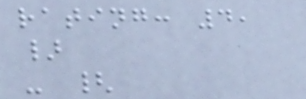rating: 4,
}
- {
